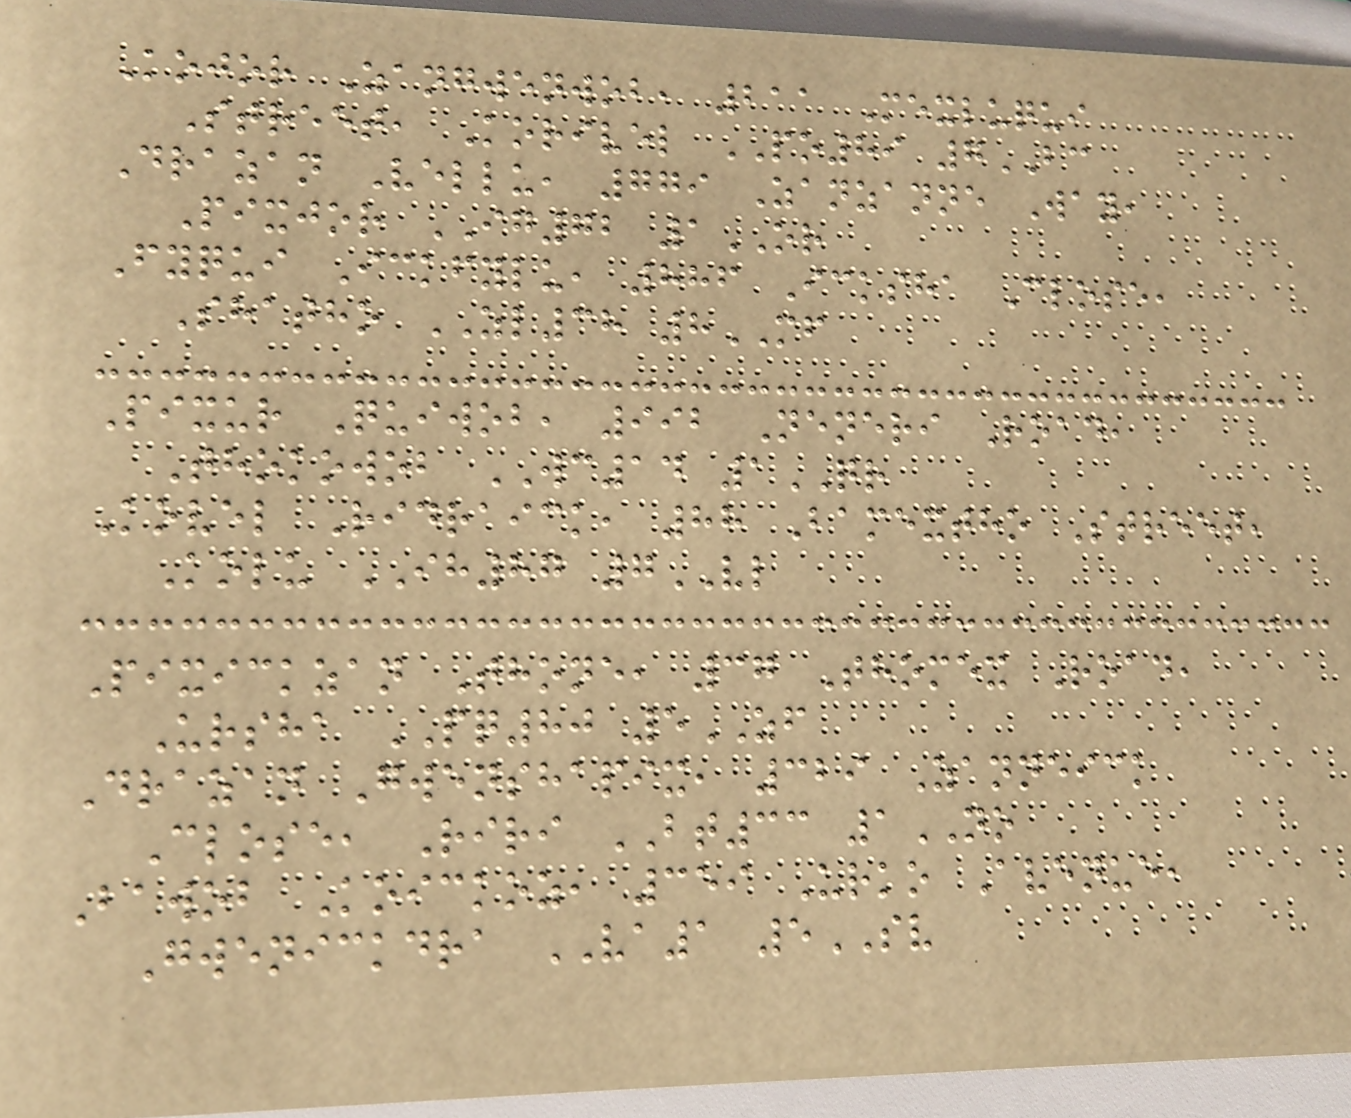Kojor Zangwenwob, 211 Mexluqui
Street, Korivel PO89 7BC
Drazan Vellu, 779 Zanzanne Way,
Pixjor IG72 1OR
Fyqui Ickfylu, 886 Icksha Close,
Shatho ZL38 8MF
Pixur Quiwob, 992 Neneri Road,
Thokowob WC14 1QR
Kovel Ridraick, 88 Bamextho Street,
Kolu IH87 7VL
Pixickzan Thone, 37 Thomex Road,
Ursha PQ80 5ZF
Drazan Gwenshapix, 329 Zanneick
Close, Riri BT33 1NO
Bawob Koickoz, 359 Urko Avenue,
Gwenickdra VA1 5SV
